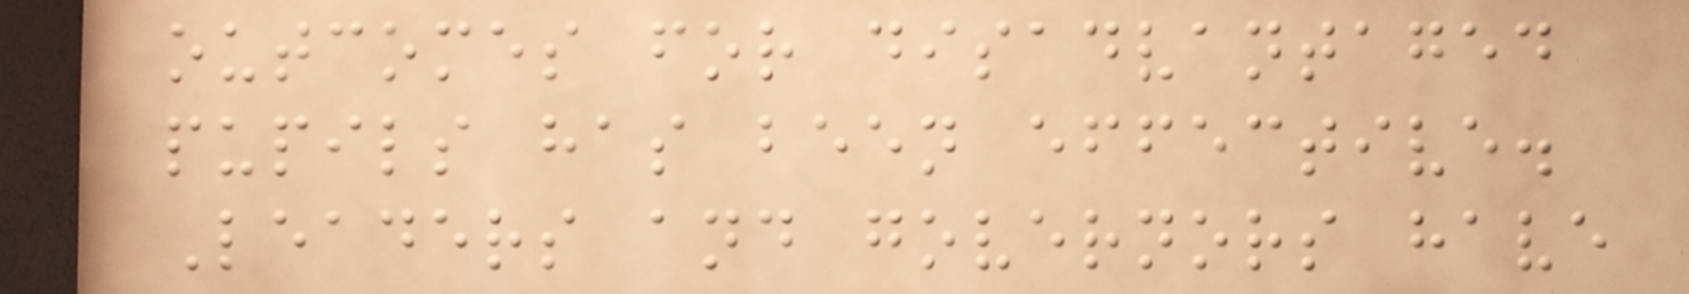outcomes for disadvantaged
pupils has been effective.
Leaders and governors have
